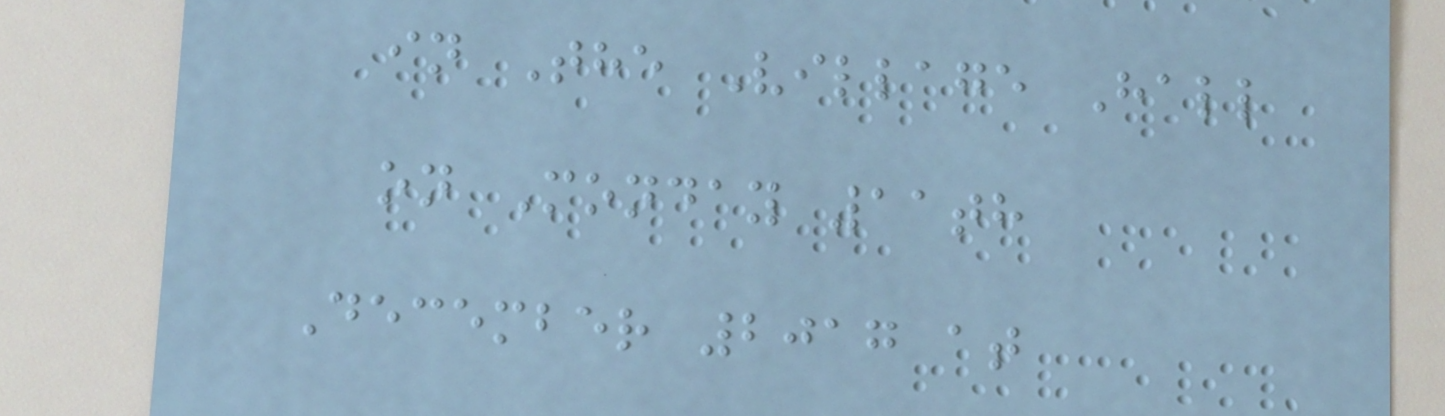in The Village Hall
on Monday 11th
December 2017 at
